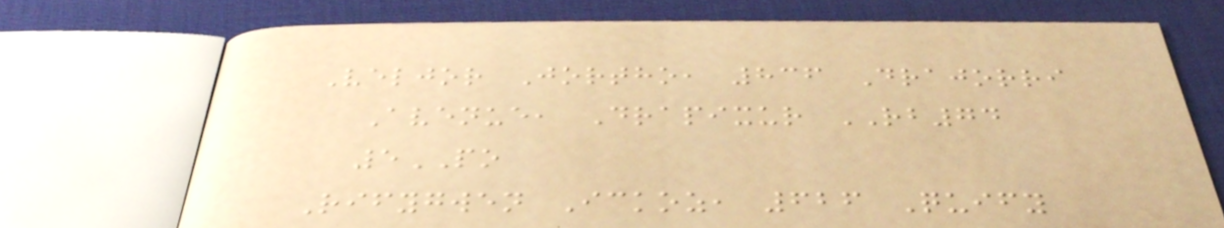Veljor Jortho, 836 Drajorri
Avenue, Drapixur RB74
5PO
Rifygwen Ickoz, 626 Quify
